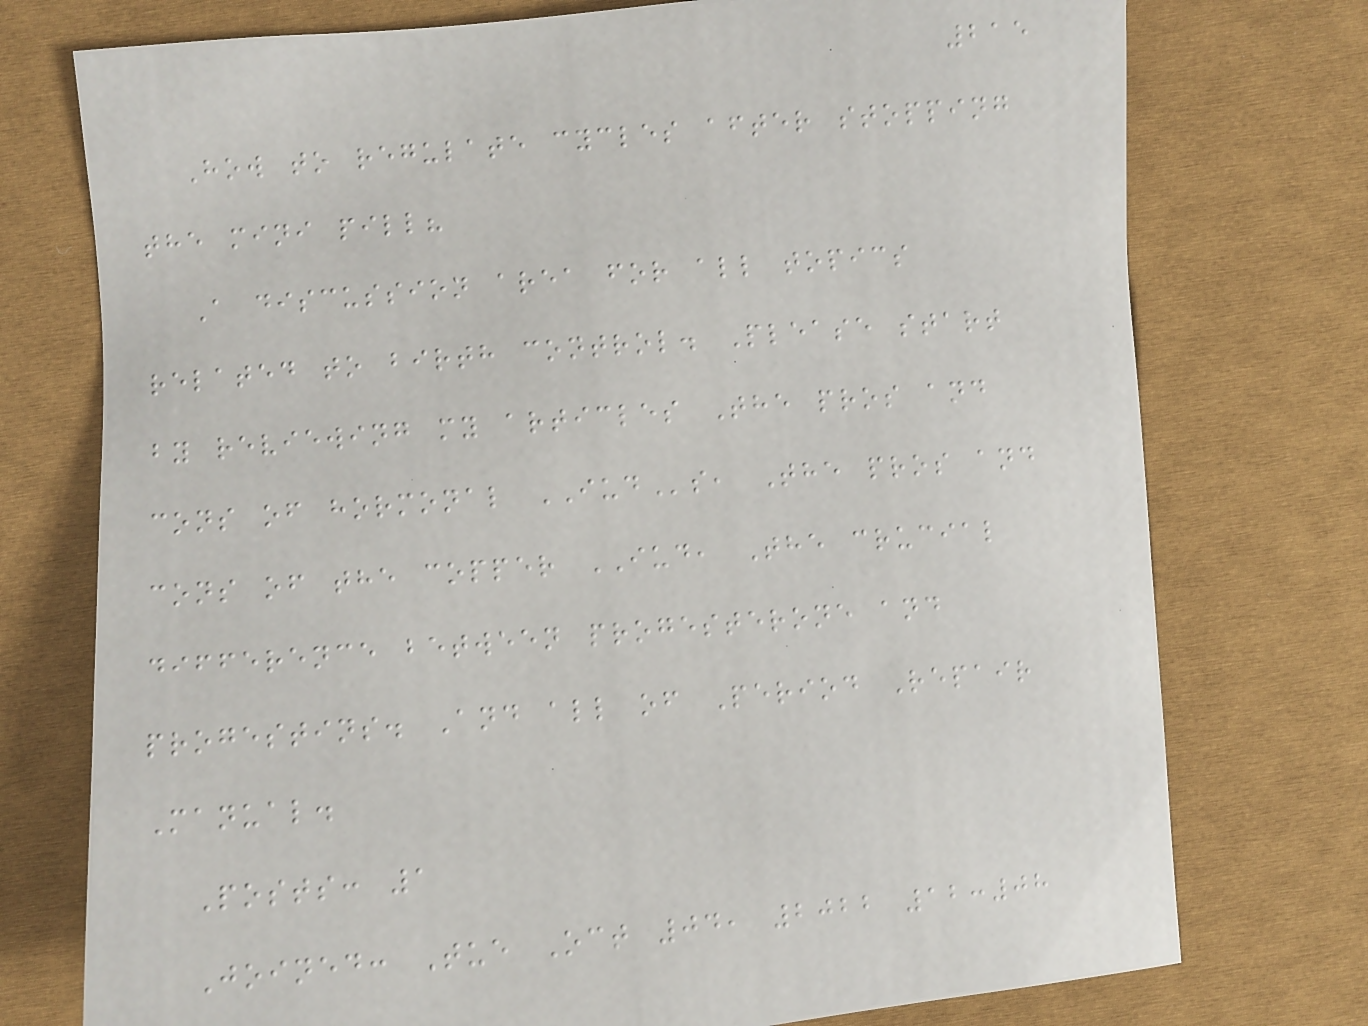215
How to regulate cycles after stopping
the mini pill?
A discussion area for all topics
related to birth control. Please start
by reviewing my articles The pros and
cons of hormonal IUDs, The pros and
cons of the copper IUD, The crucial
difference between progesterone and
progestins. And all of Period Repair
Manual.
Posts: 1
Joined: Tue Oct 04, 2022 12:08
